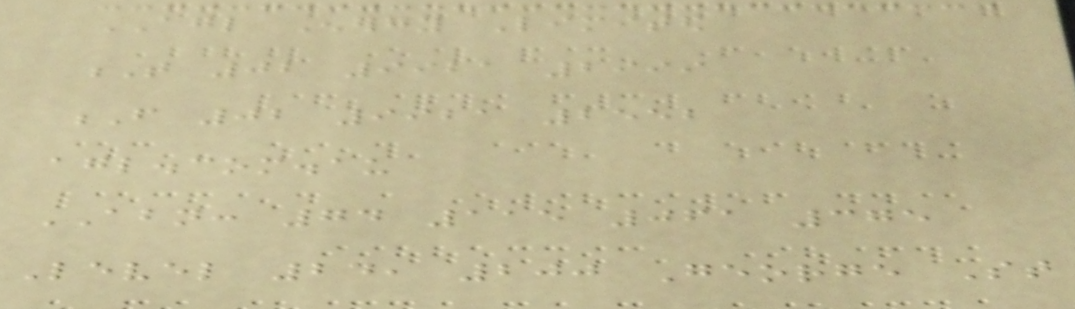AGL Energy Limited
T 02 9921 2999
F 02 9921 2552
agl.com.au
ABN: 74 115 061 375
Level 24, 200 George St
